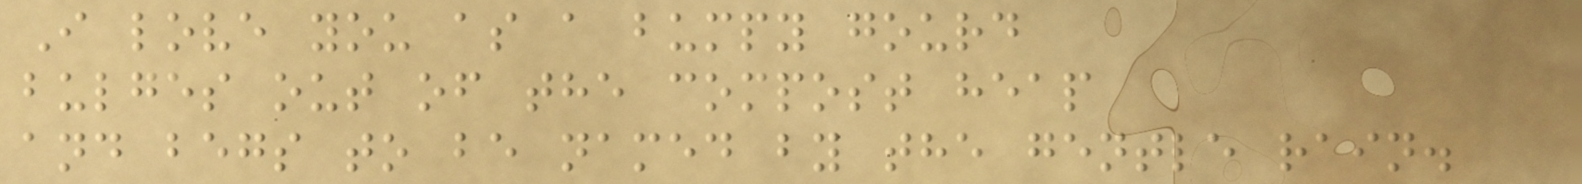I love you as a bumpy gourd
bulges out of the compost heap
and begs to be named by the gentle rain.
